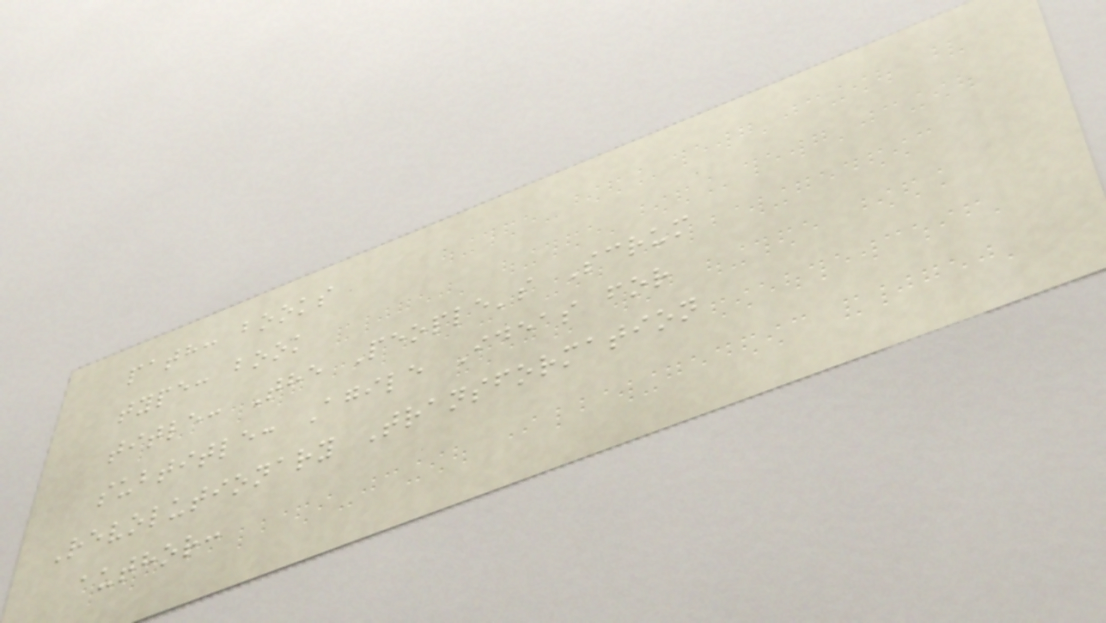path: books
type: book
title: The People's Scrum
subtitle: Agile Ideas for
Revolutionary Transformation
author:
